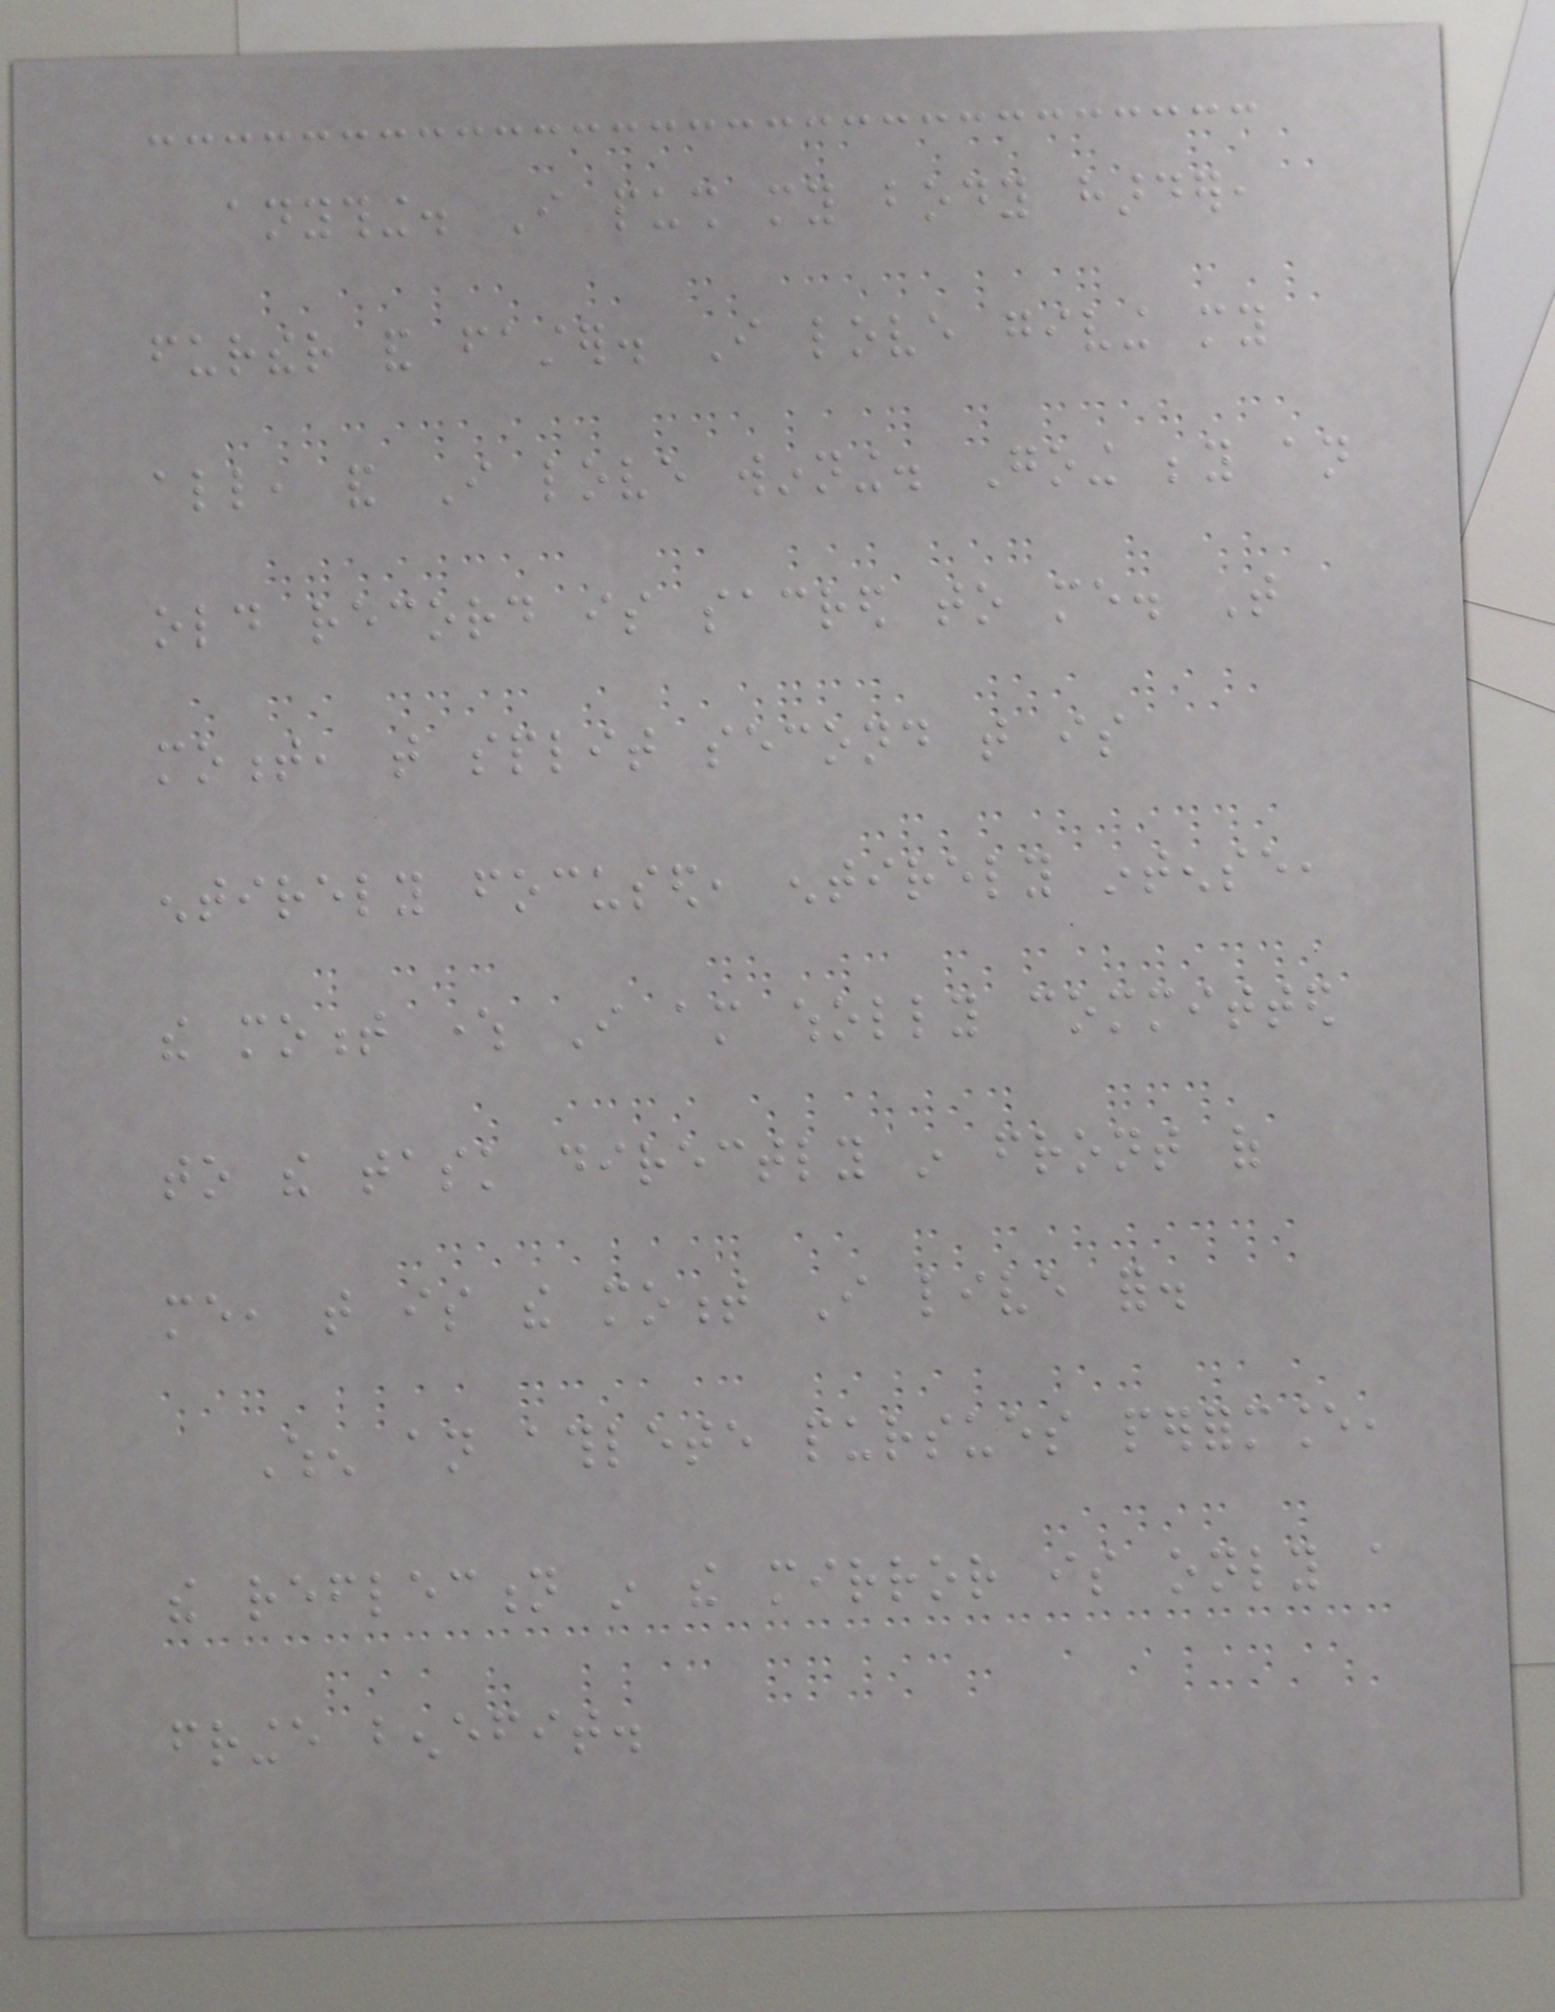anything. I push my body harder,
further and faster. I love giving my
all, and I love winning. Going beyond an
old record is sacred to me. That
moment, that split second that is
entirely focused, entirely intense,
the moment where I am wholly committed
to the task directly in front of
me, that is the moment I live for.
When an athlete pursues performance,
the reflection in the mirror is only a
fringe benefit.
